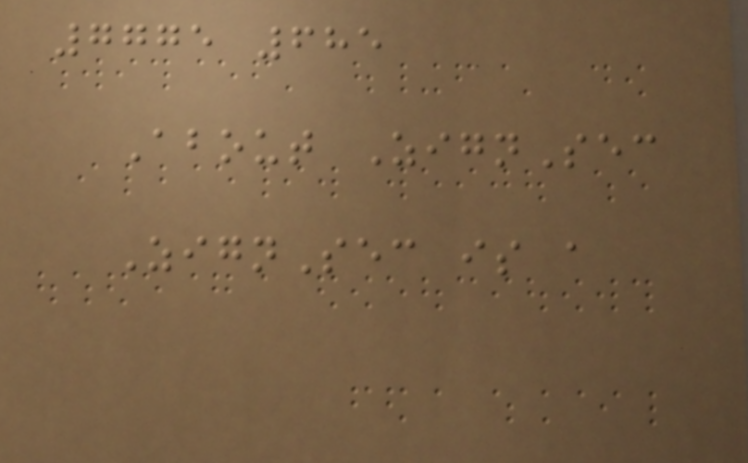7775 685
About ZignSec
ZignSec is a
